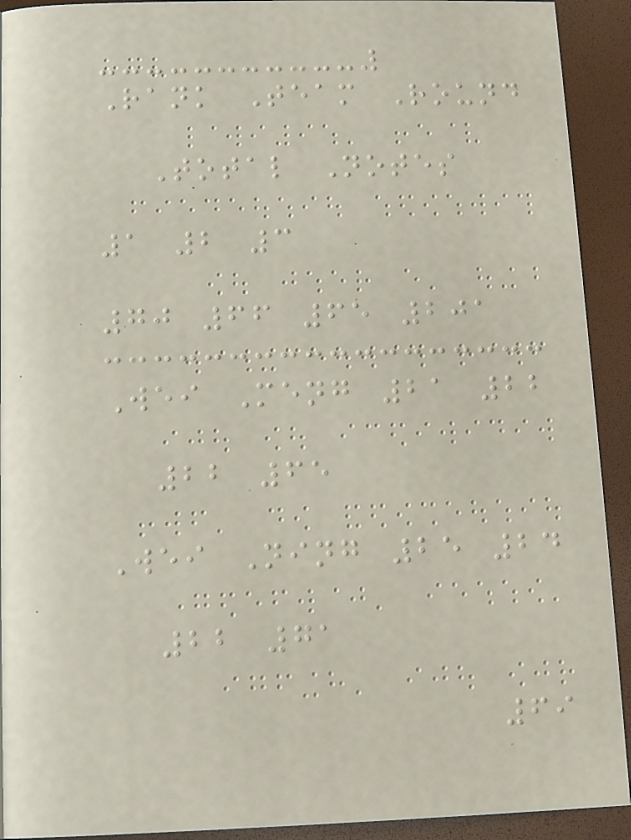Rank Team Round
Total Notes
1 2 3
70 66 65 201
Wei Meng 21 22
22 65
Wei Ning 25 24
22 71
69
